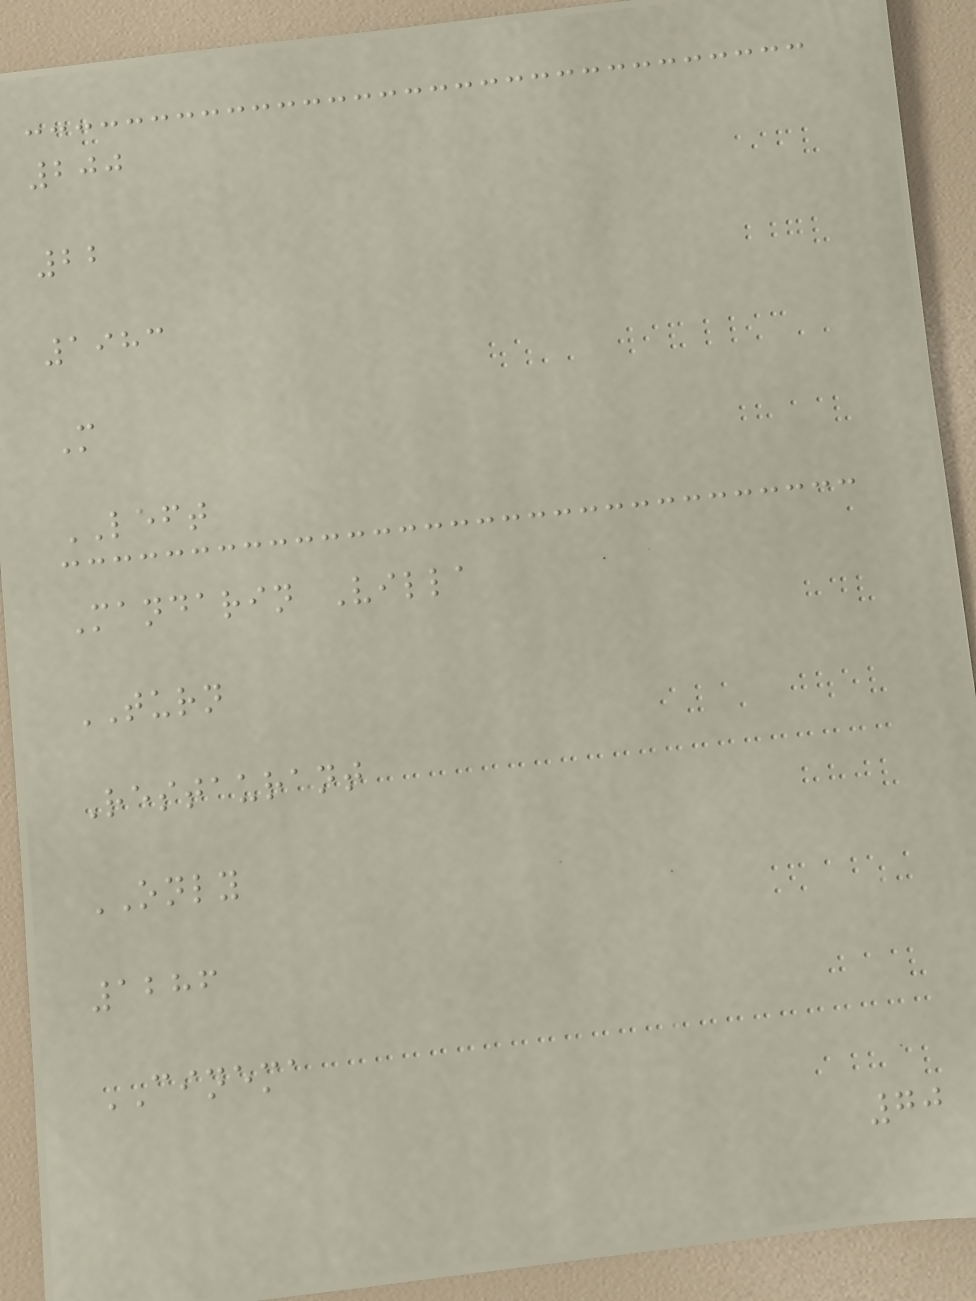200
22
1983
M
LEFT
Mandarin Villa
TURN
Restaurant
ONLY
1286
CINEMA
70
